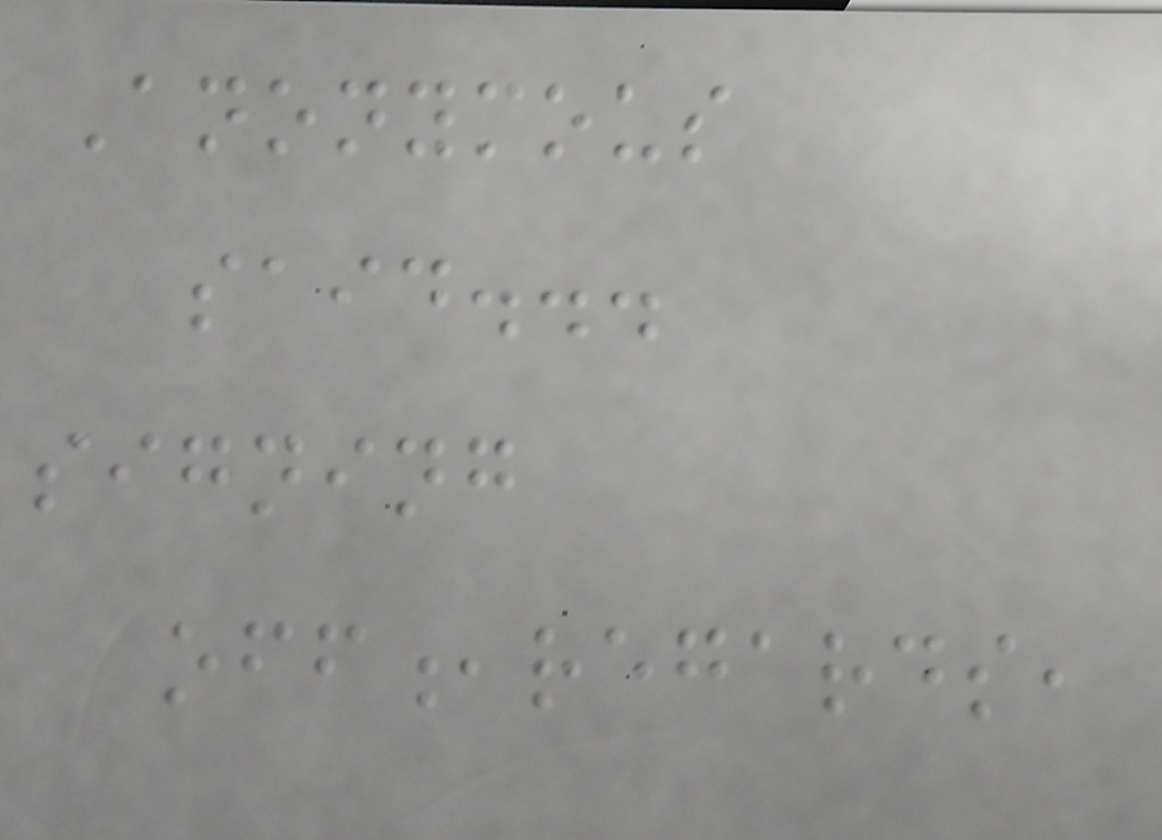Anonymous
said...
signing
off,regards,
